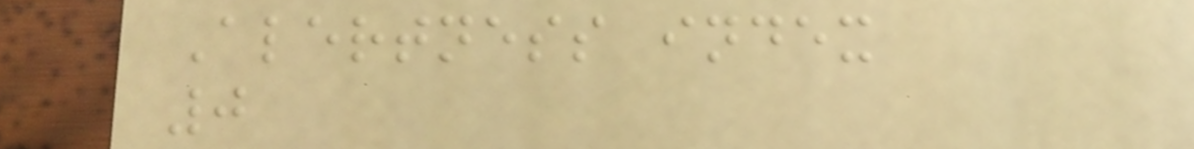Alertness index
0
